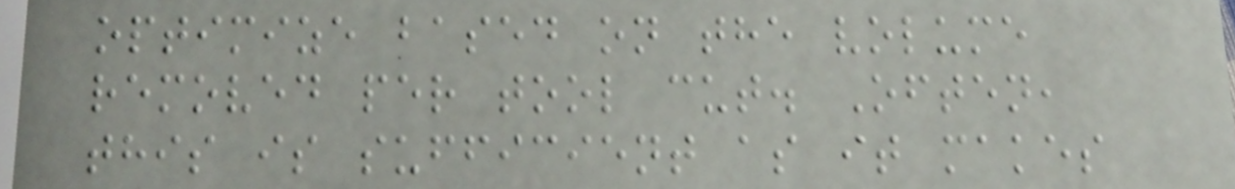optimize based on the volume
removed per tool cut. Often,
this is sufficient as it makes
